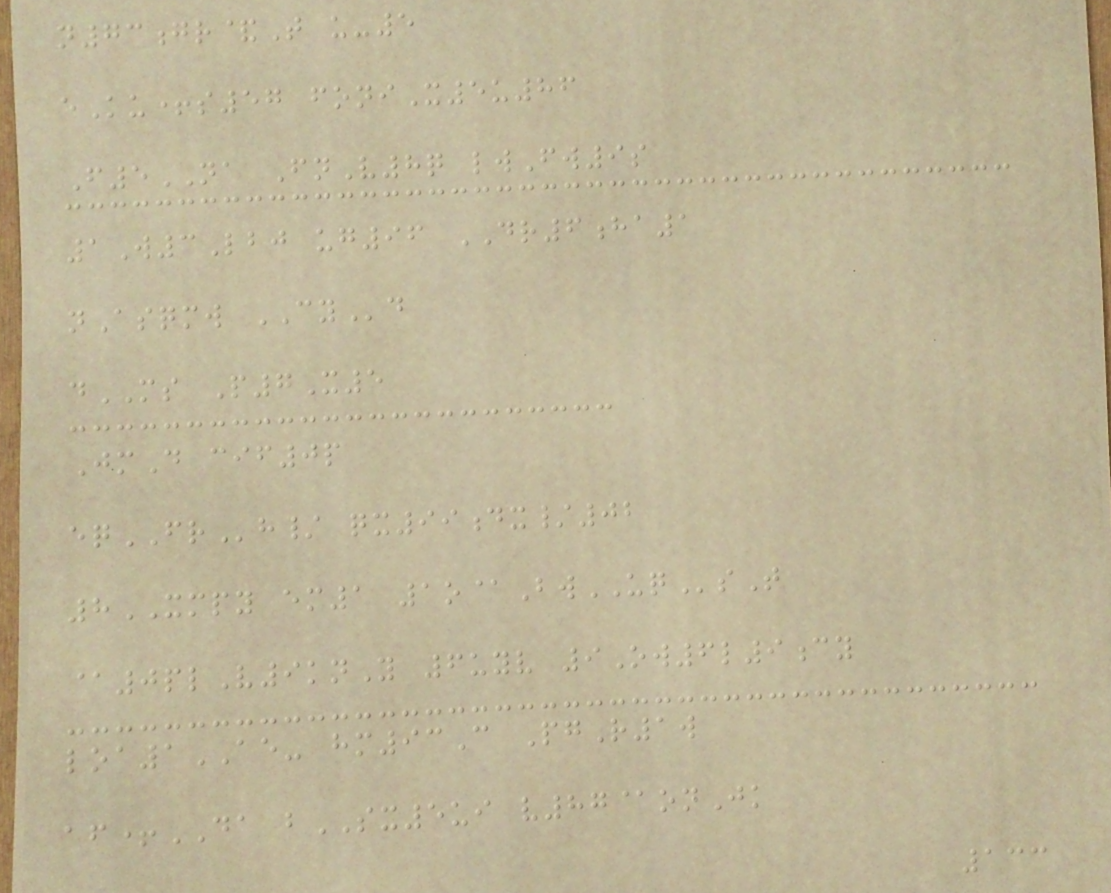n73gr&T u-5
eKu+s57 foniX5u86
F5NA FnV8q lwFw9s
1W3Lbj ug96 DR6ha1
nAsqmw CYd
dMS P7X5
JmD cif0p
eqFRh/ qx99dx/02
8XMPY em1 1o@BwUQsT
@0plV9knY 6uyv 9Ow6l9cy
loa1AE- hm93C PgR1w
af+DA bSX5ui v87@onJk
133
